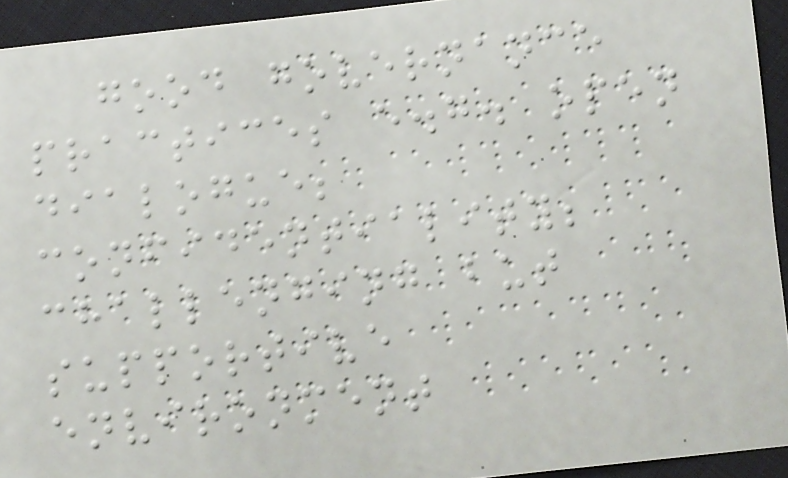good governance
practices e.g. open
dialogue;
confidentiality;
challenging but
supportive
environment
